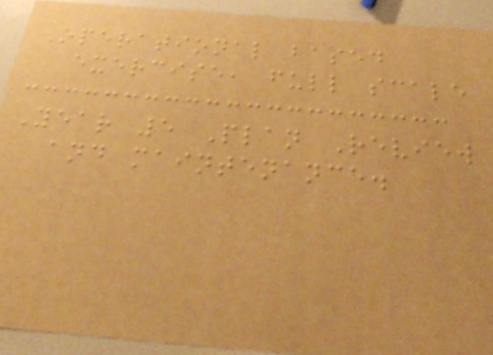Operational based
exercise, full scale
Year 5 Plan Review
and maintenance.
